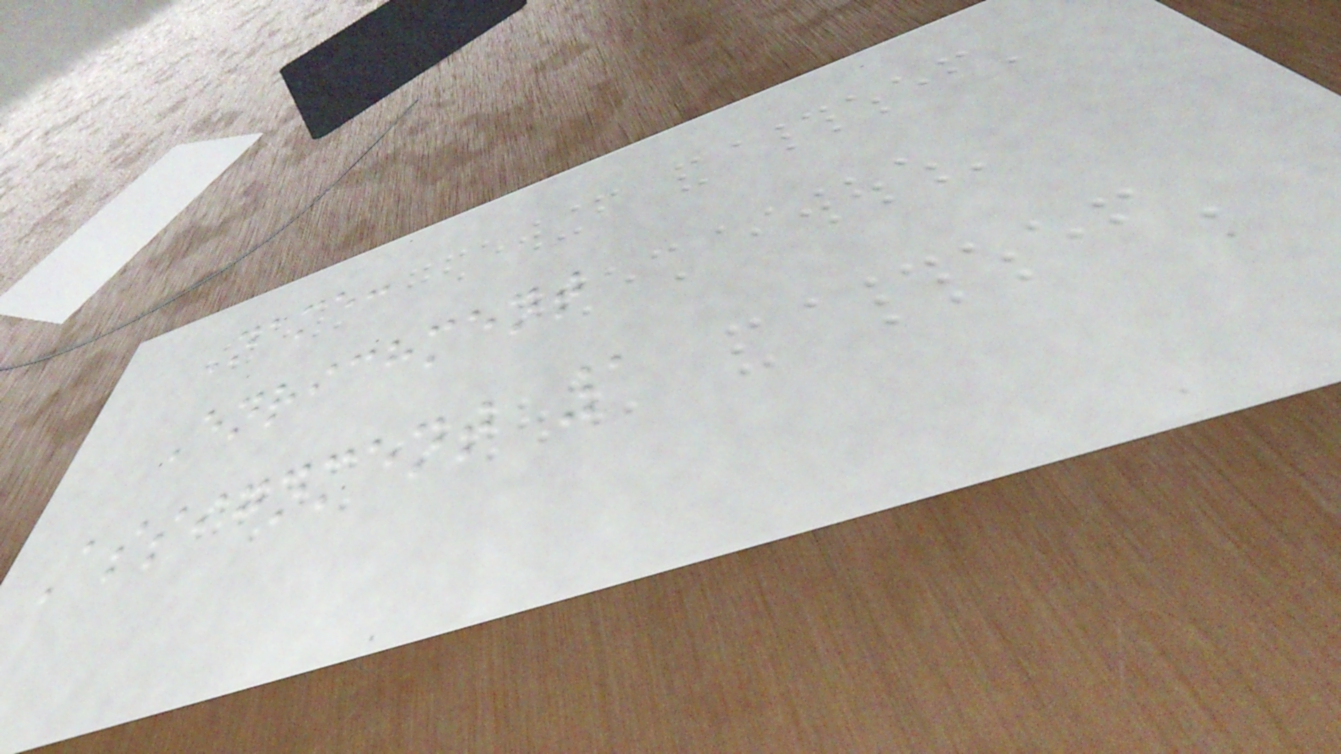Name:
Enrichment
Assignment 1
